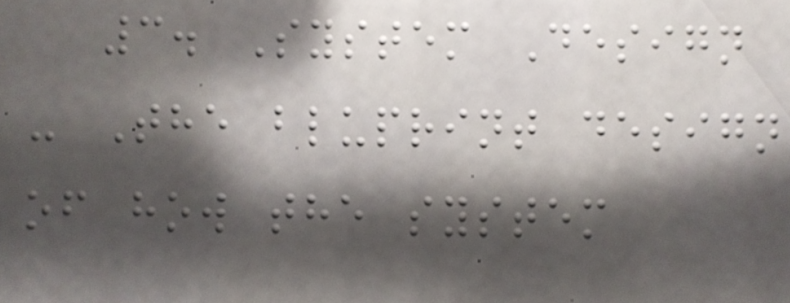3. System Design
- The bluprint design
of how the system
